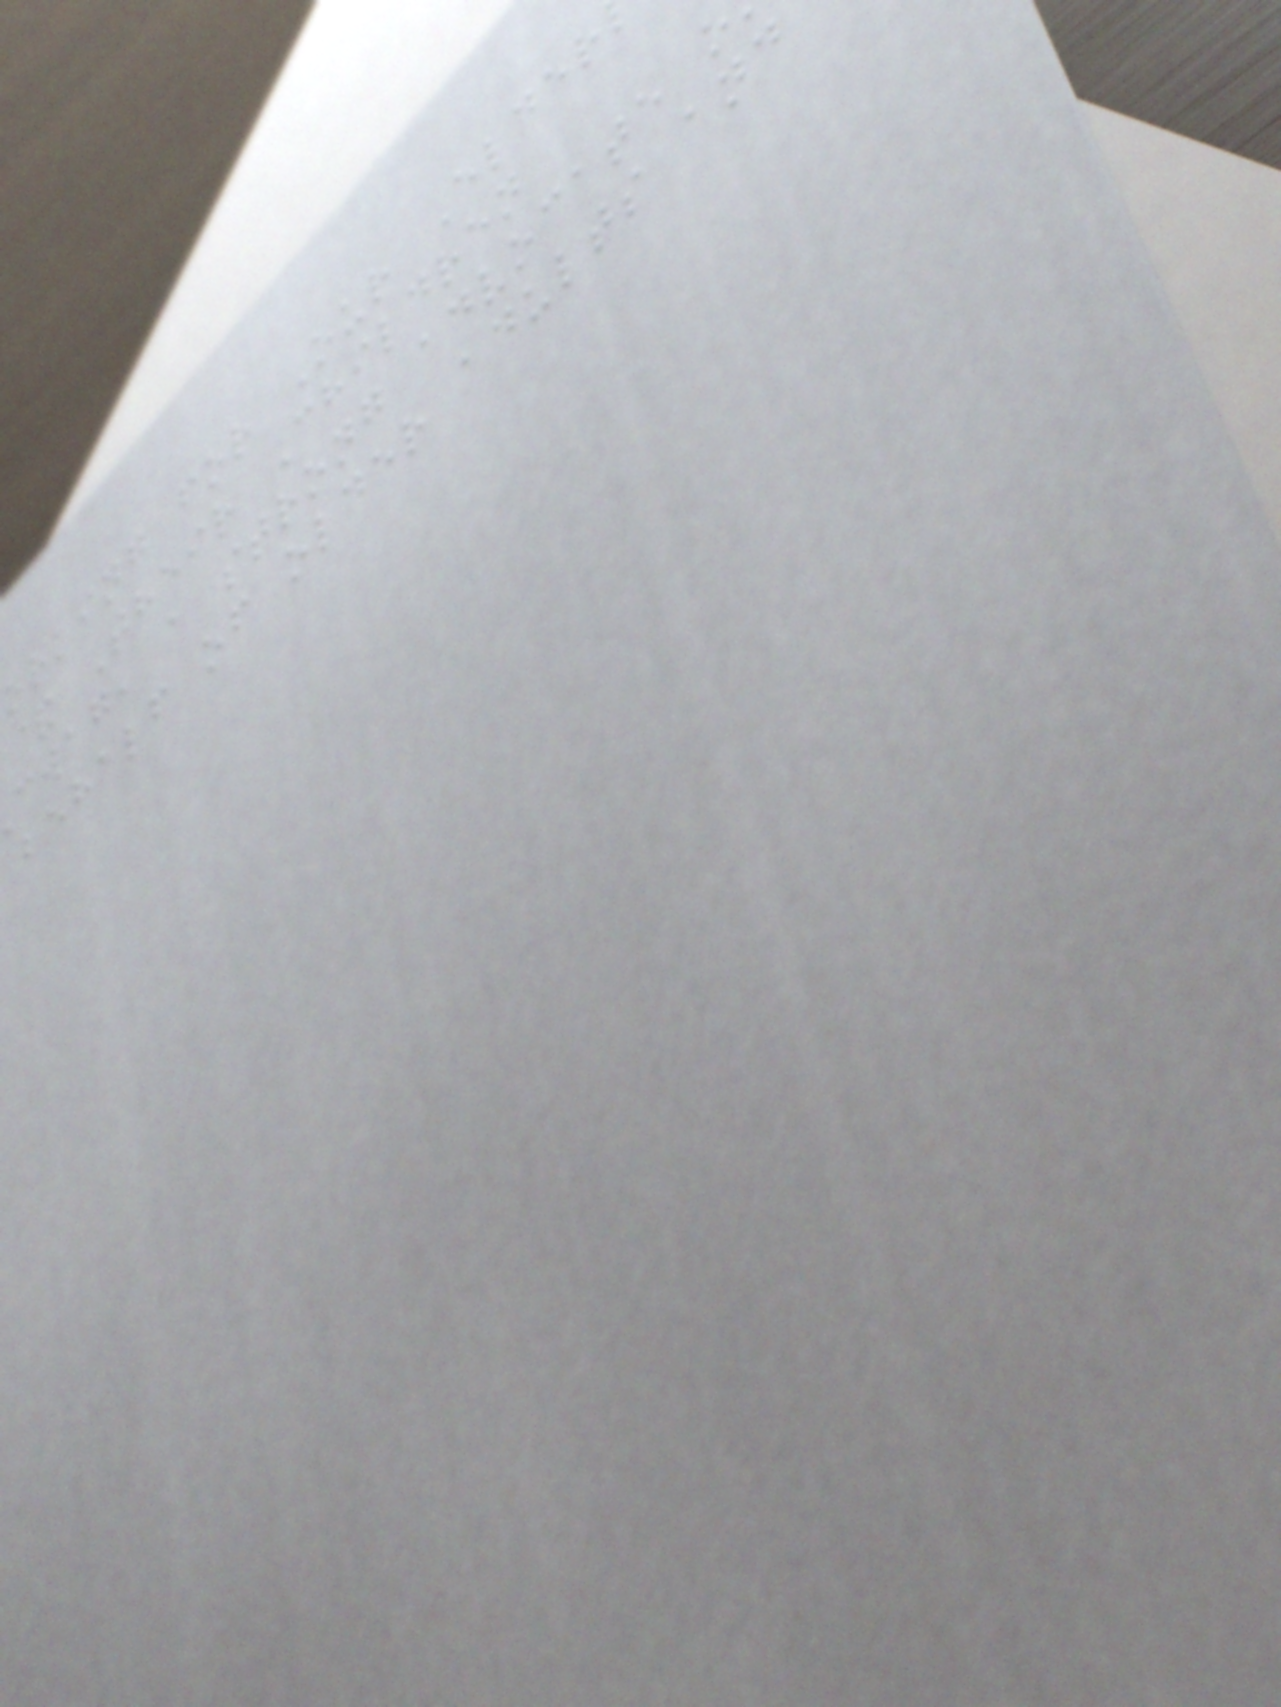orking for Our Elder
& Their Children
cwag, a strong advocate o
behalf of older adults and
